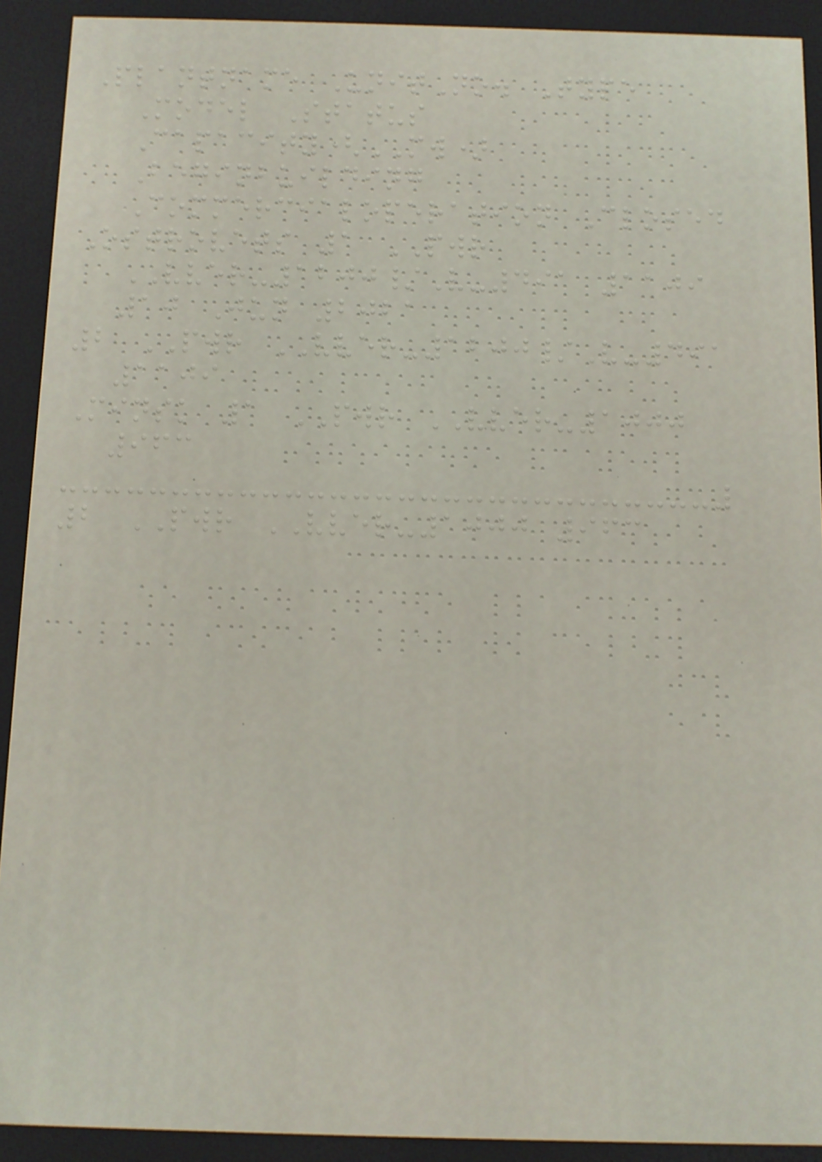Plantname UnitNo. Type
Model Status
Capacity(MW)
Beginbuilding
Commercialoperation Closed
Ostrovets 1 PWR
VVER-1200/V-491 1109
10 Jun 2021
2 PWR VVER-1200/V-491
1109
Minsk 1 PWR VVER-1000
963
2 PWR VVER-1000 963
